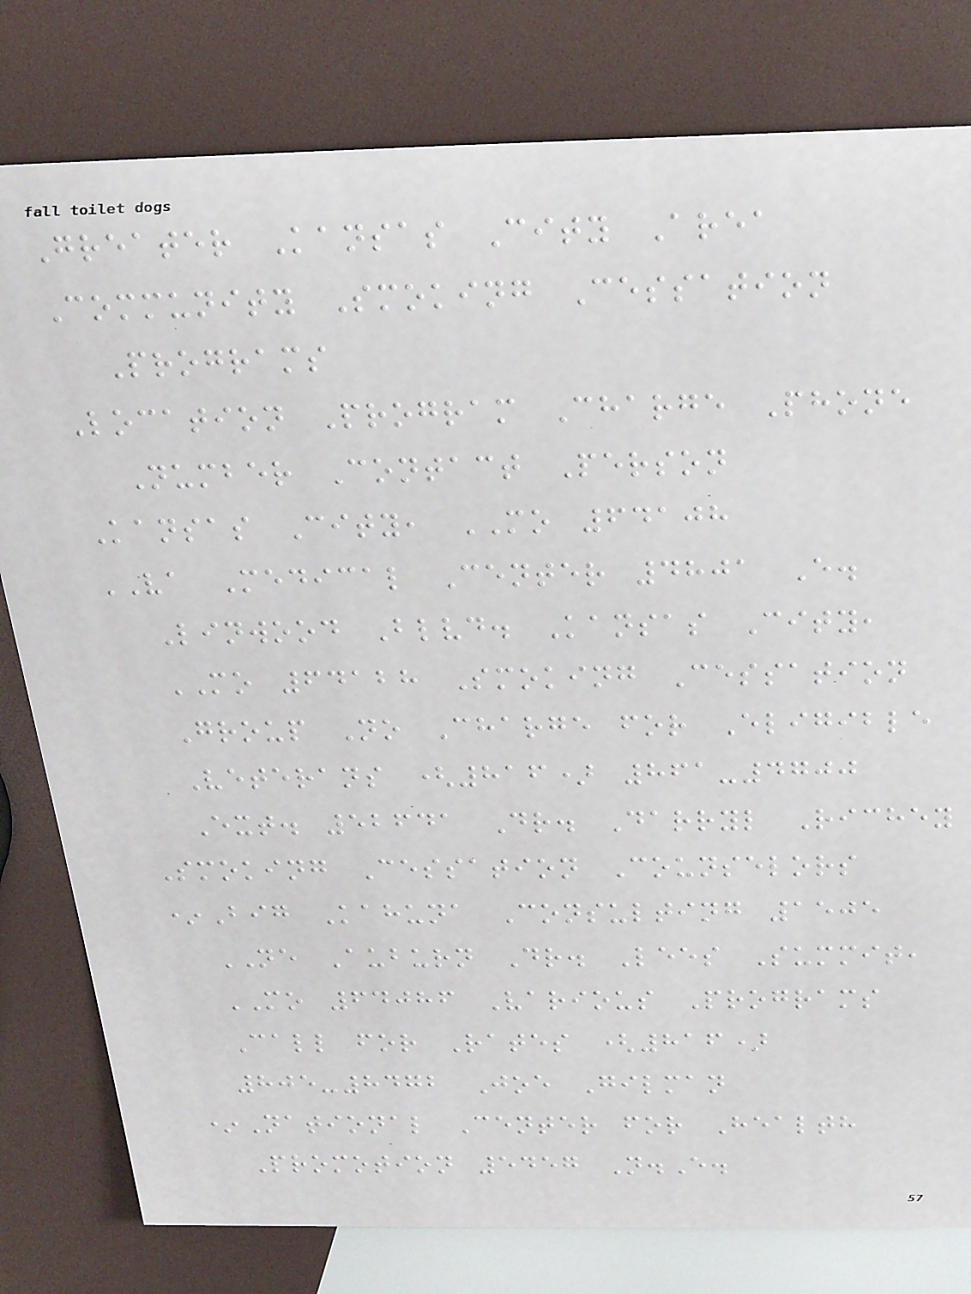Greater Kansas City Area
Community Smoking Cessation
Programs
Location Program Charge Phone
Number Contact Person
Kansas City, MO 64108
VA Medical Center 4801 E.
Linwood Blvd. Kansas City,
MO 64128 Smoking Cessation
Group No Charge for Eligible
Veterans (816) 861-4700
Ext. 52641 Dr. Darryl Richey
Smoking Cessation Counselors
*Big Kahuna Consulting 1505
NE Auburn Dr. Lees Summit,
MO 64086 Various Programs
Call for Rates (816)
805-8472 Joe Gilman
*National Center for Health
Promotion 5457 N.E.
